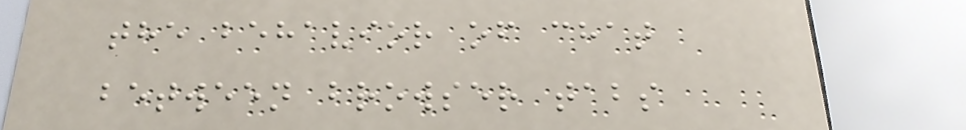the behavior of chat
between browser tabs
